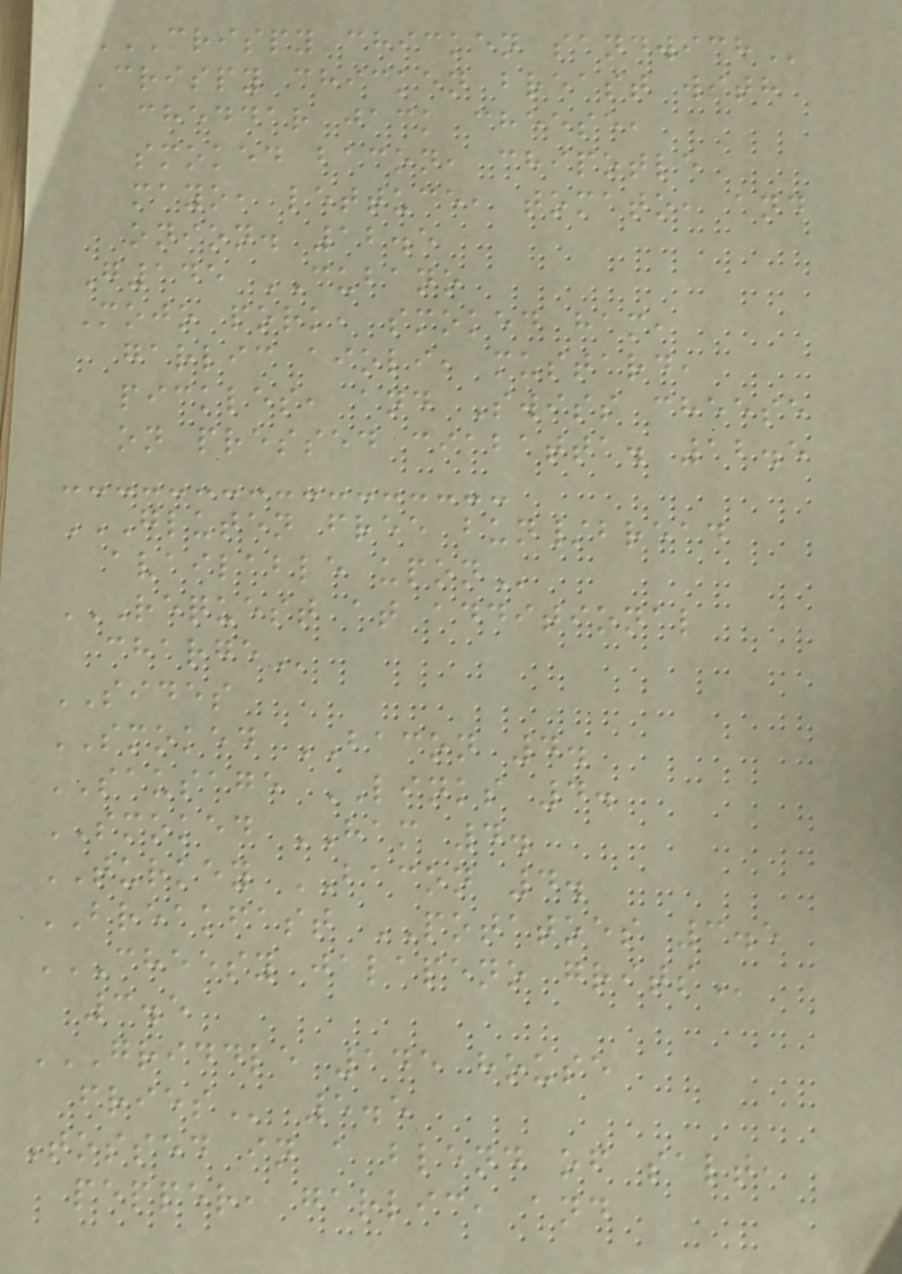CRISPY CHICKEN SANDWICH
Crispy chicken breast with
cheddar jack cheese,
smoked bacon, chipotle
mayo, lettuce, tomato, and
onion. 12.5
G145 CUBANO
Mojo pork, smoked ham,
garlic aioli, mustard,
pickles, and Swiss cheese
on pressed ciabatta. 12.5
GLUTEN FREE BUN/BREAD
AVAILABLE UPON
REQUEST AT ADDITIONAL
CHARGE
SIDES
SMOKED BACON 4.
SAUSAGE LINKS 4.
SMOKED HAM 4.
TURKEY BACON 4.
BREAKFAST POTATOES 3.5
CHEESY JALAPENO GRITS
3.5
GRIDDLE 145 HOUSE
FRIES 5.5
Tossed in a blend of salt,
pepper, garlic, and
